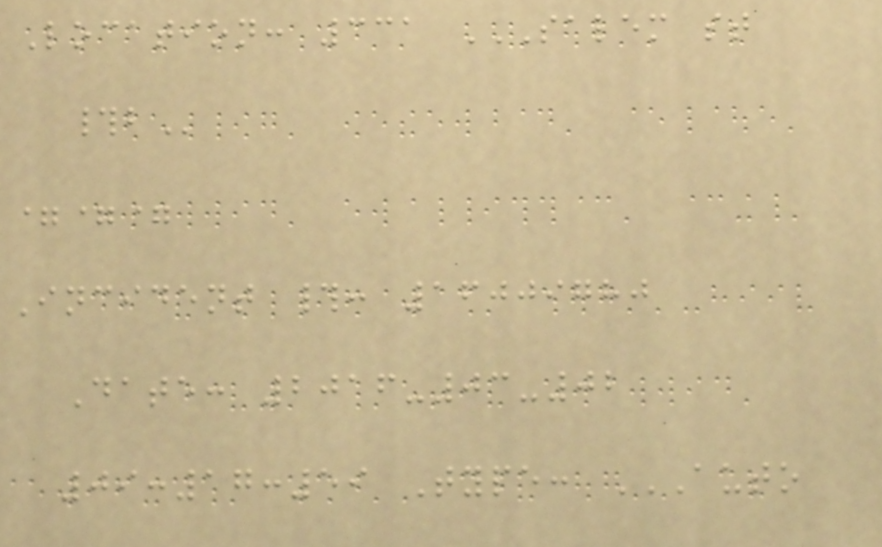Location: 331 SALEM ST
#B
===
Incident #: 16009780
Date: 2016-03-02
09:17:59 Type: AUTO
